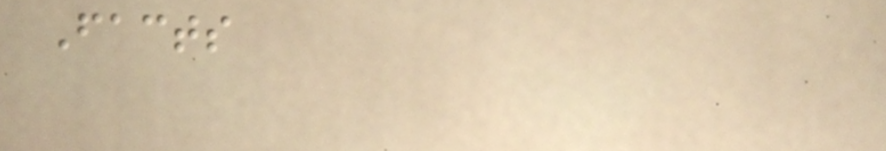Facts
